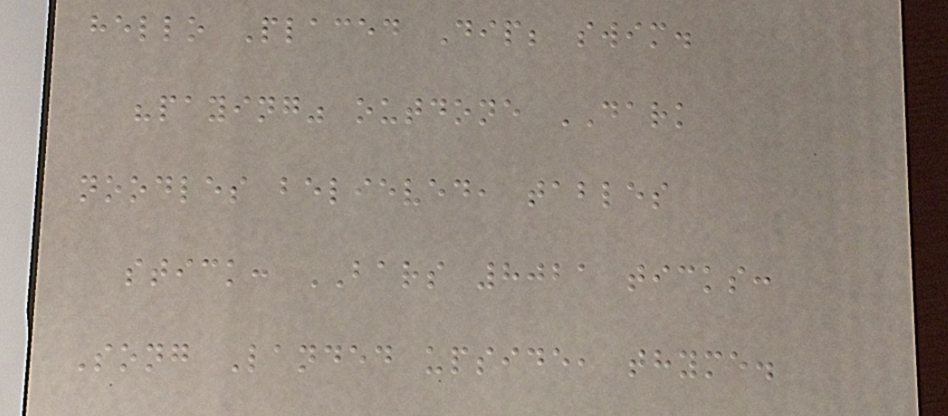hello Placed Dip; swim.
"paying" outdone DARK
noodles believed, tables
stick: BARS 8021 ticks:
Song Landed upside, thyme.
